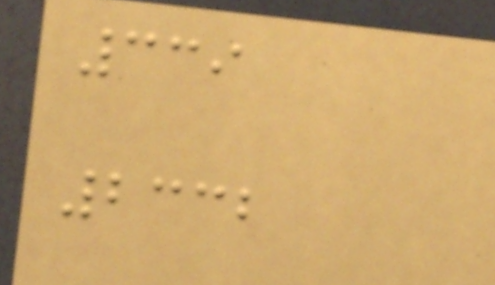339
2332
